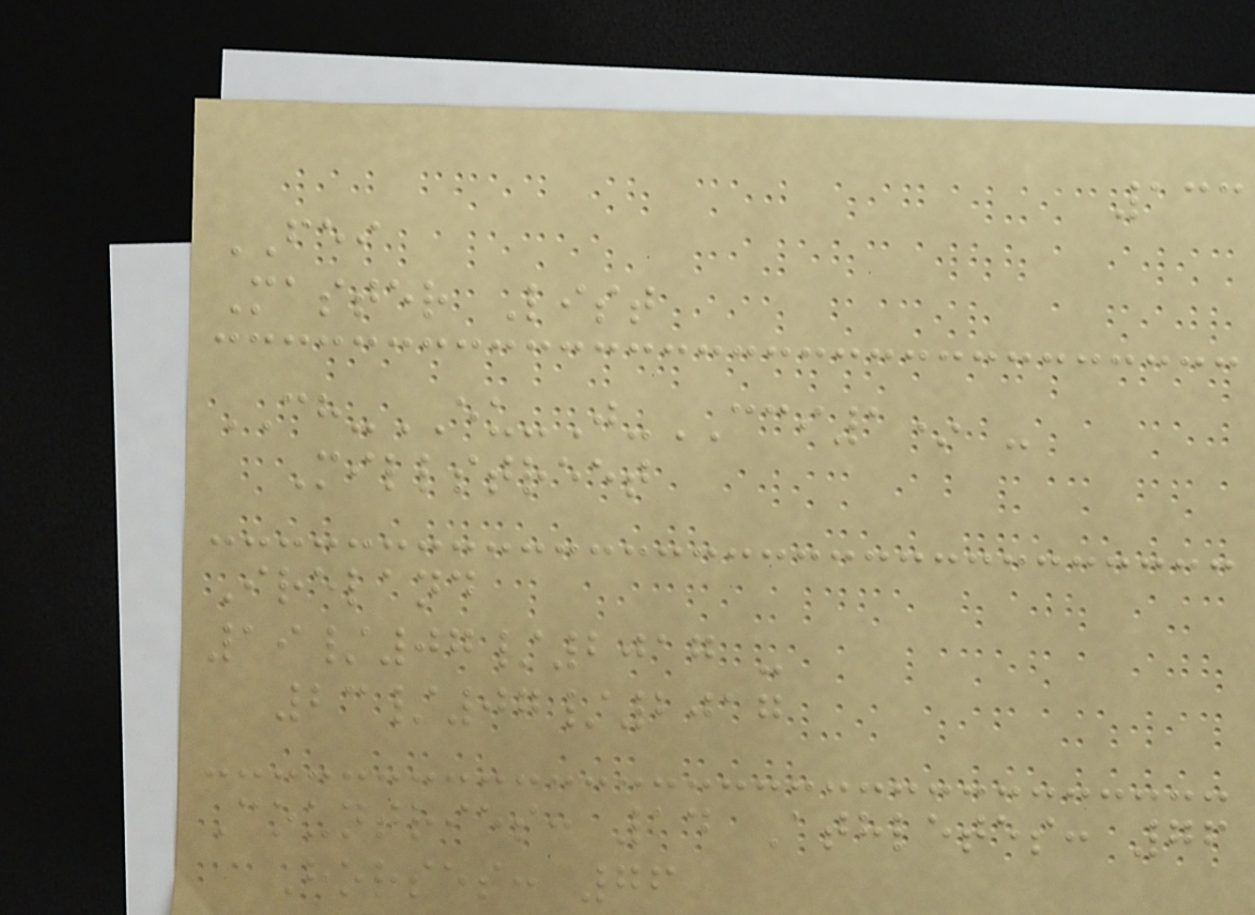133
FEI
Master List
CH-EU-J-CCI1* -
Millstreet
Ireland
19/07/2017 -
23/07/2017
Countries: 14 Athletes: 76
Horses: 76
